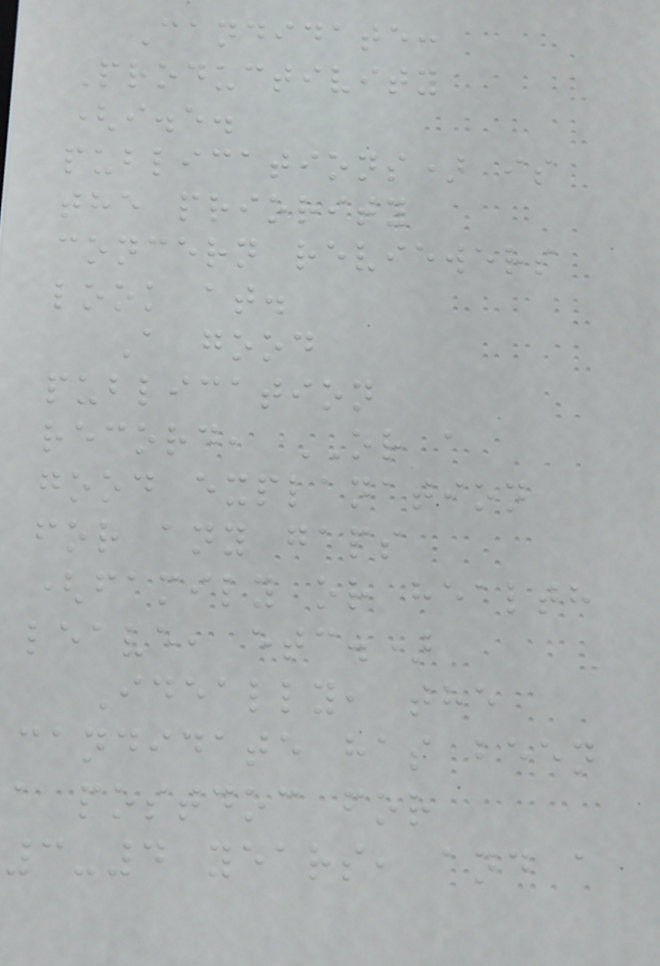Candidate:
Productivity
(i.e.
publications) is
the priority
concern reviewers
look at.
A good
publication
record, OR a
good explanation
for any gaps
(family or health
leave, etc.)
Ideally, the
candidate has been
a postdoc for
3-4 years, and a
